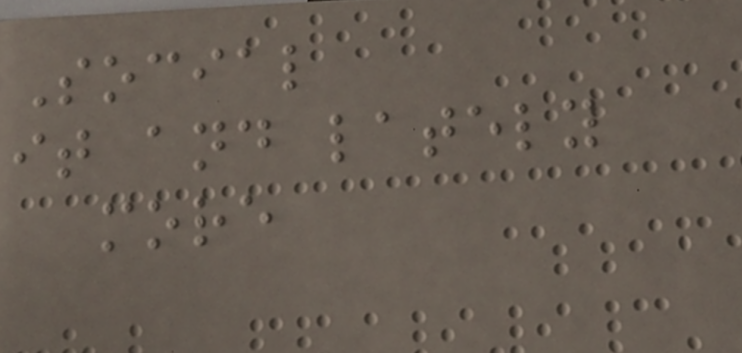Social
it and lately
more
